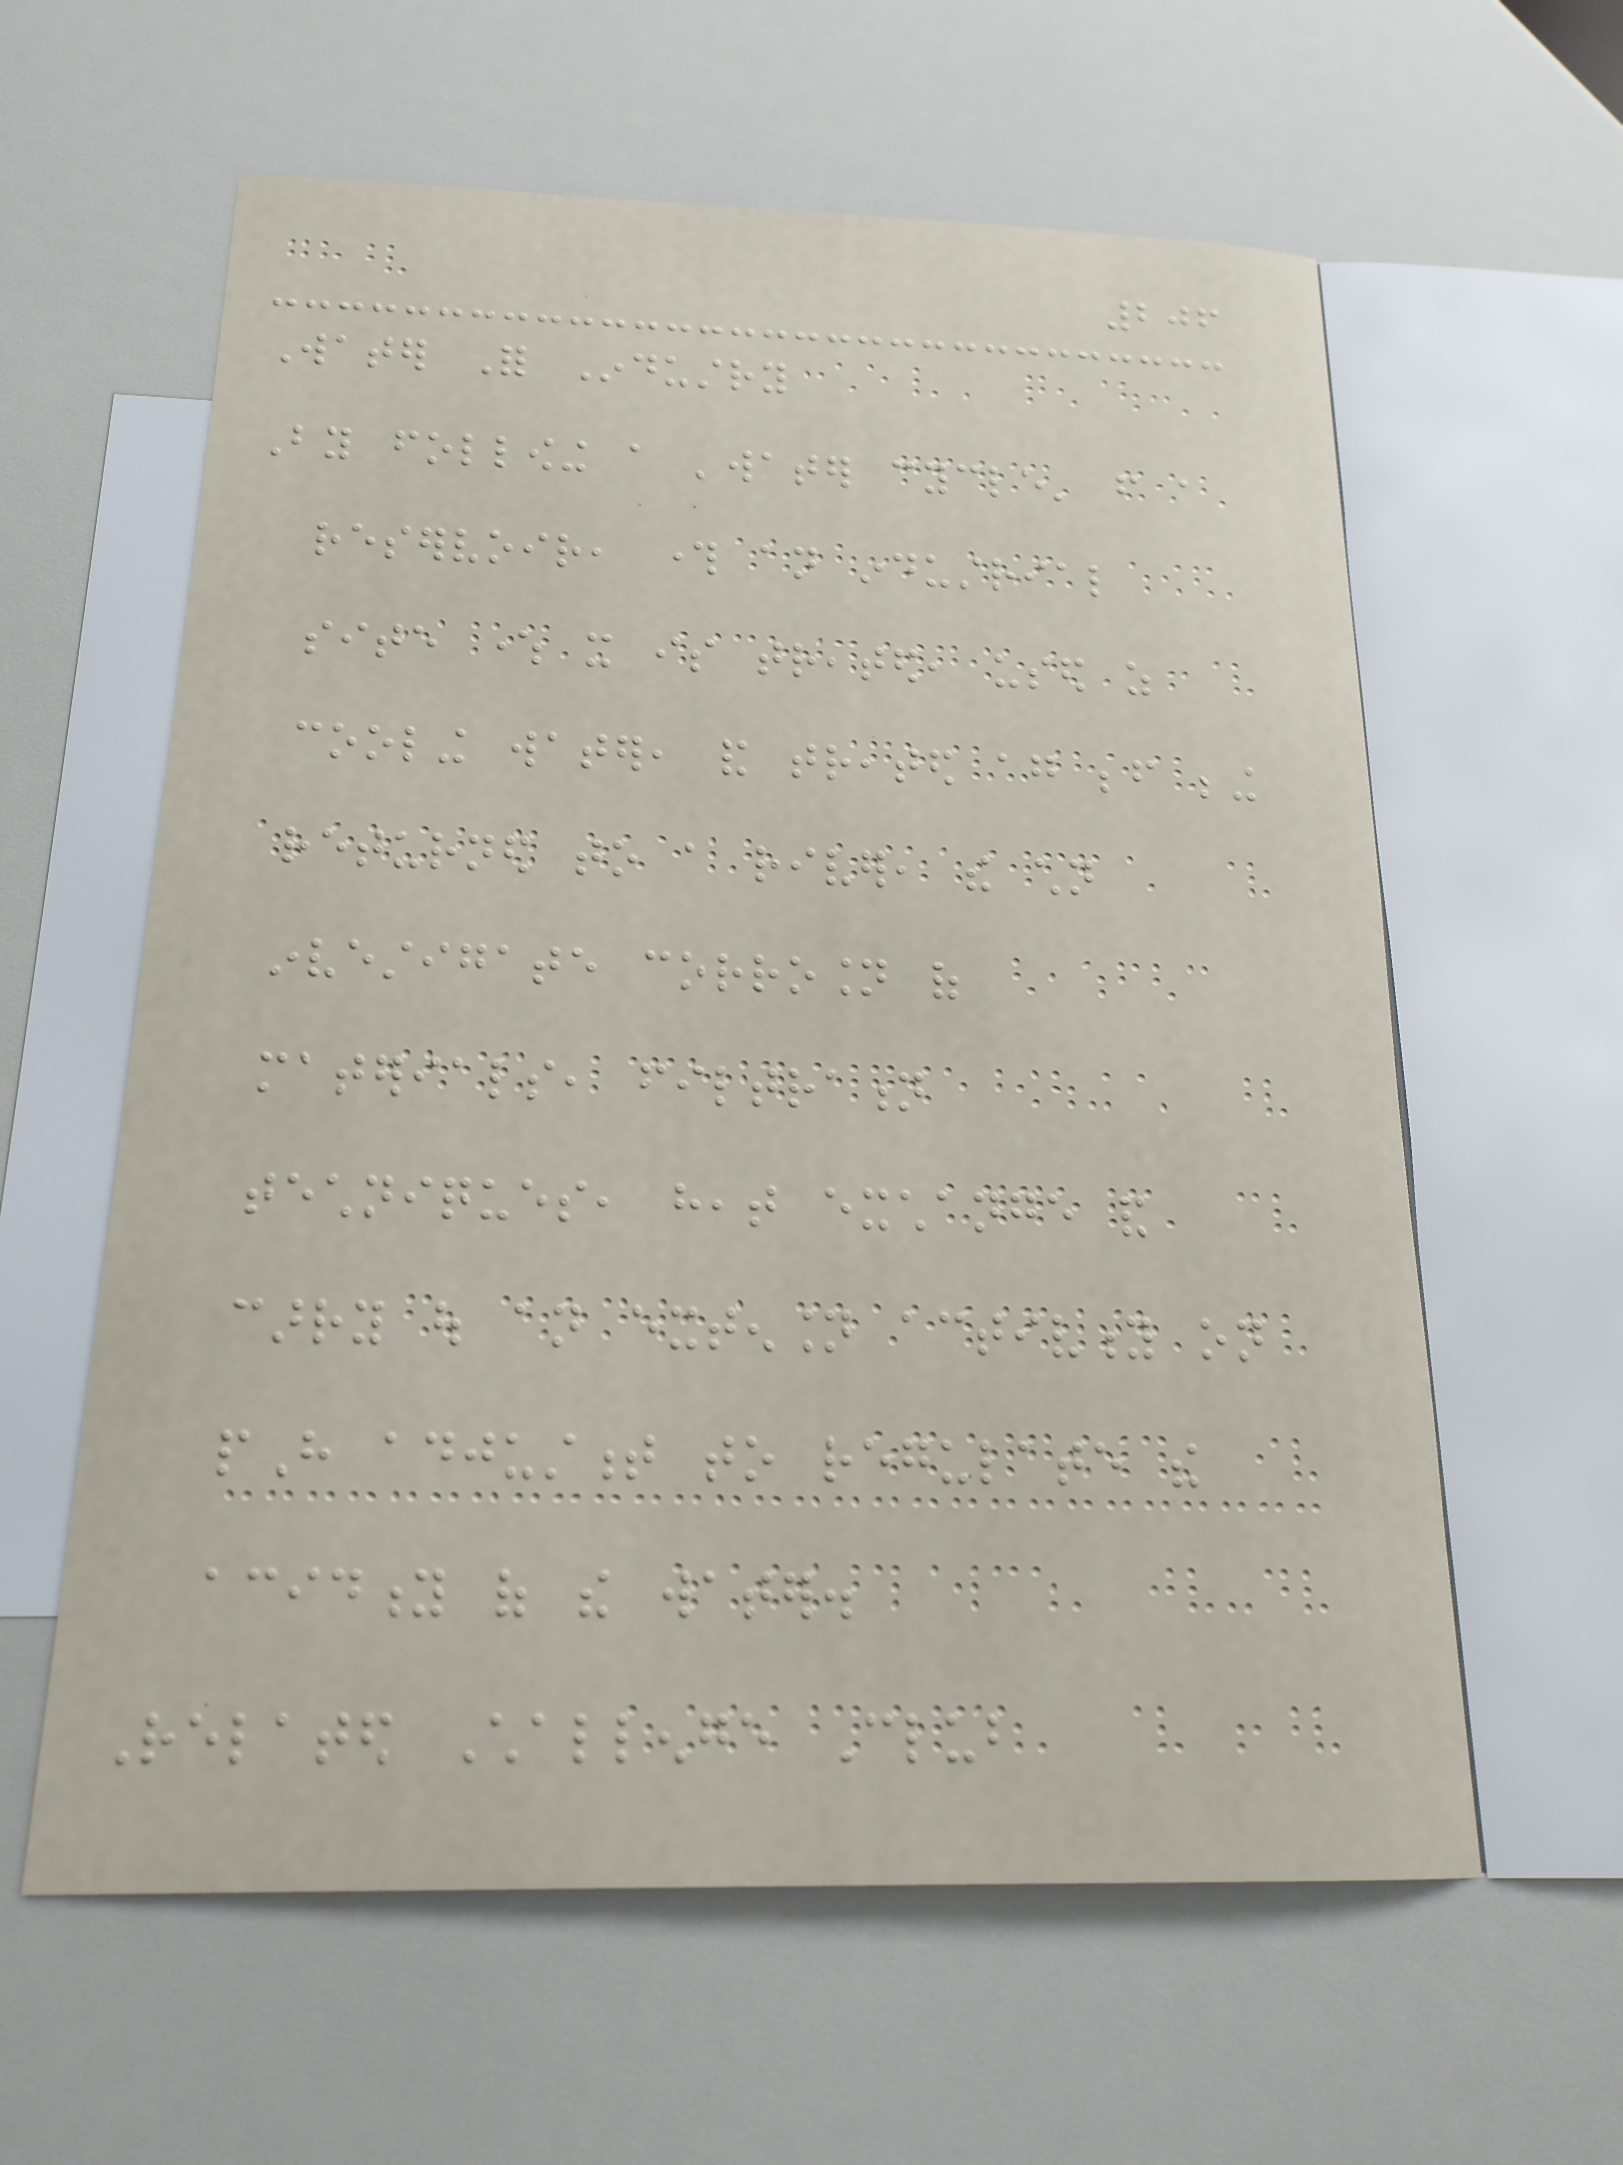206
Water For Industry
By following a 'water cycle' from a
reservoir, through an industrial
site where it is treated, used as
cooling water, and treated again before being
returned to a river, the children
investigate corrosion of
materials, filtration
techniques, heat exchange and
carry out an extension activity on
pH adjustment to regulate the
acidity of the water.
Related Challenge Club
